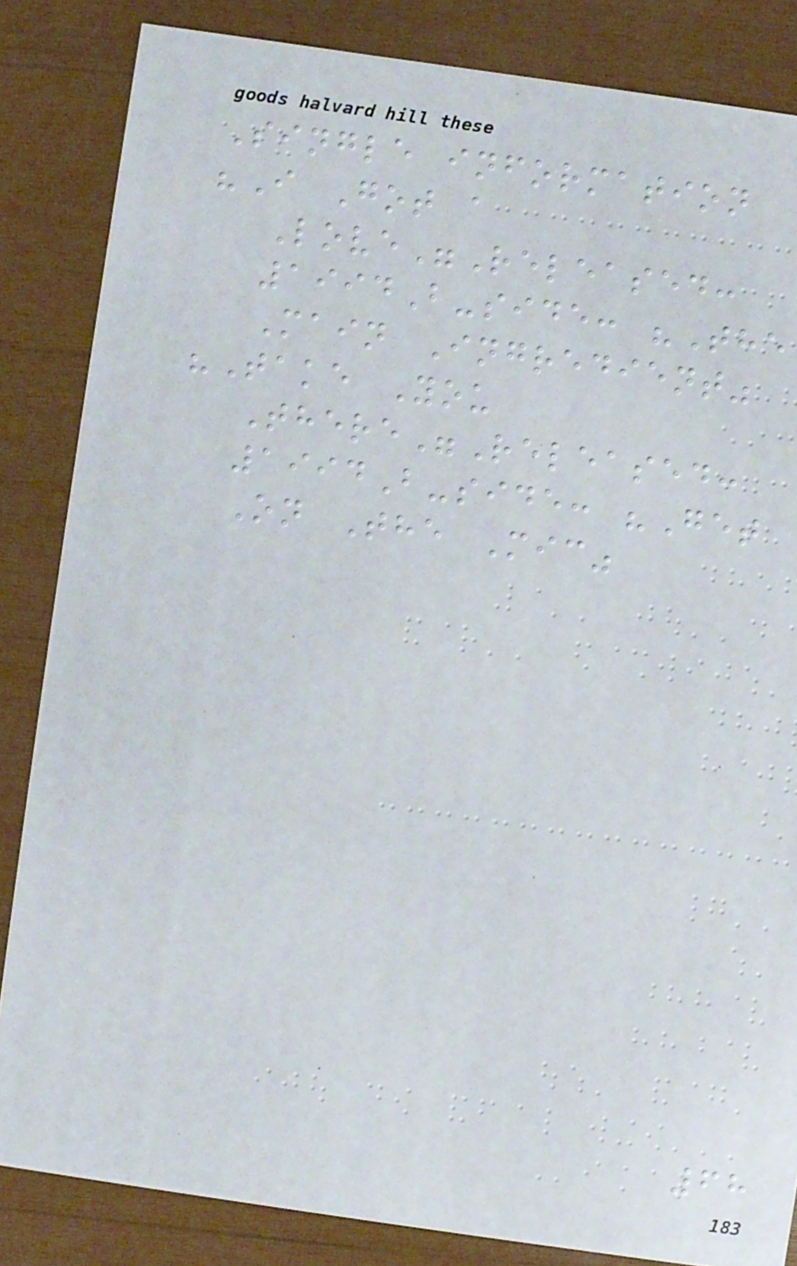Single information
"I Got a
Love"Released:
1994B-side: "The
Main Ingredient"
"Take You
There"Released:
1994B-side: "Get
On The Mic"
68
